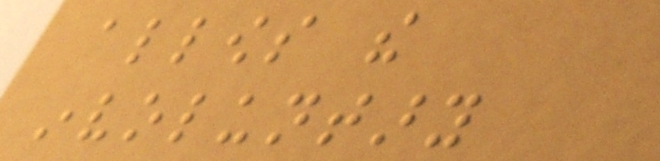allows the
involuntary
